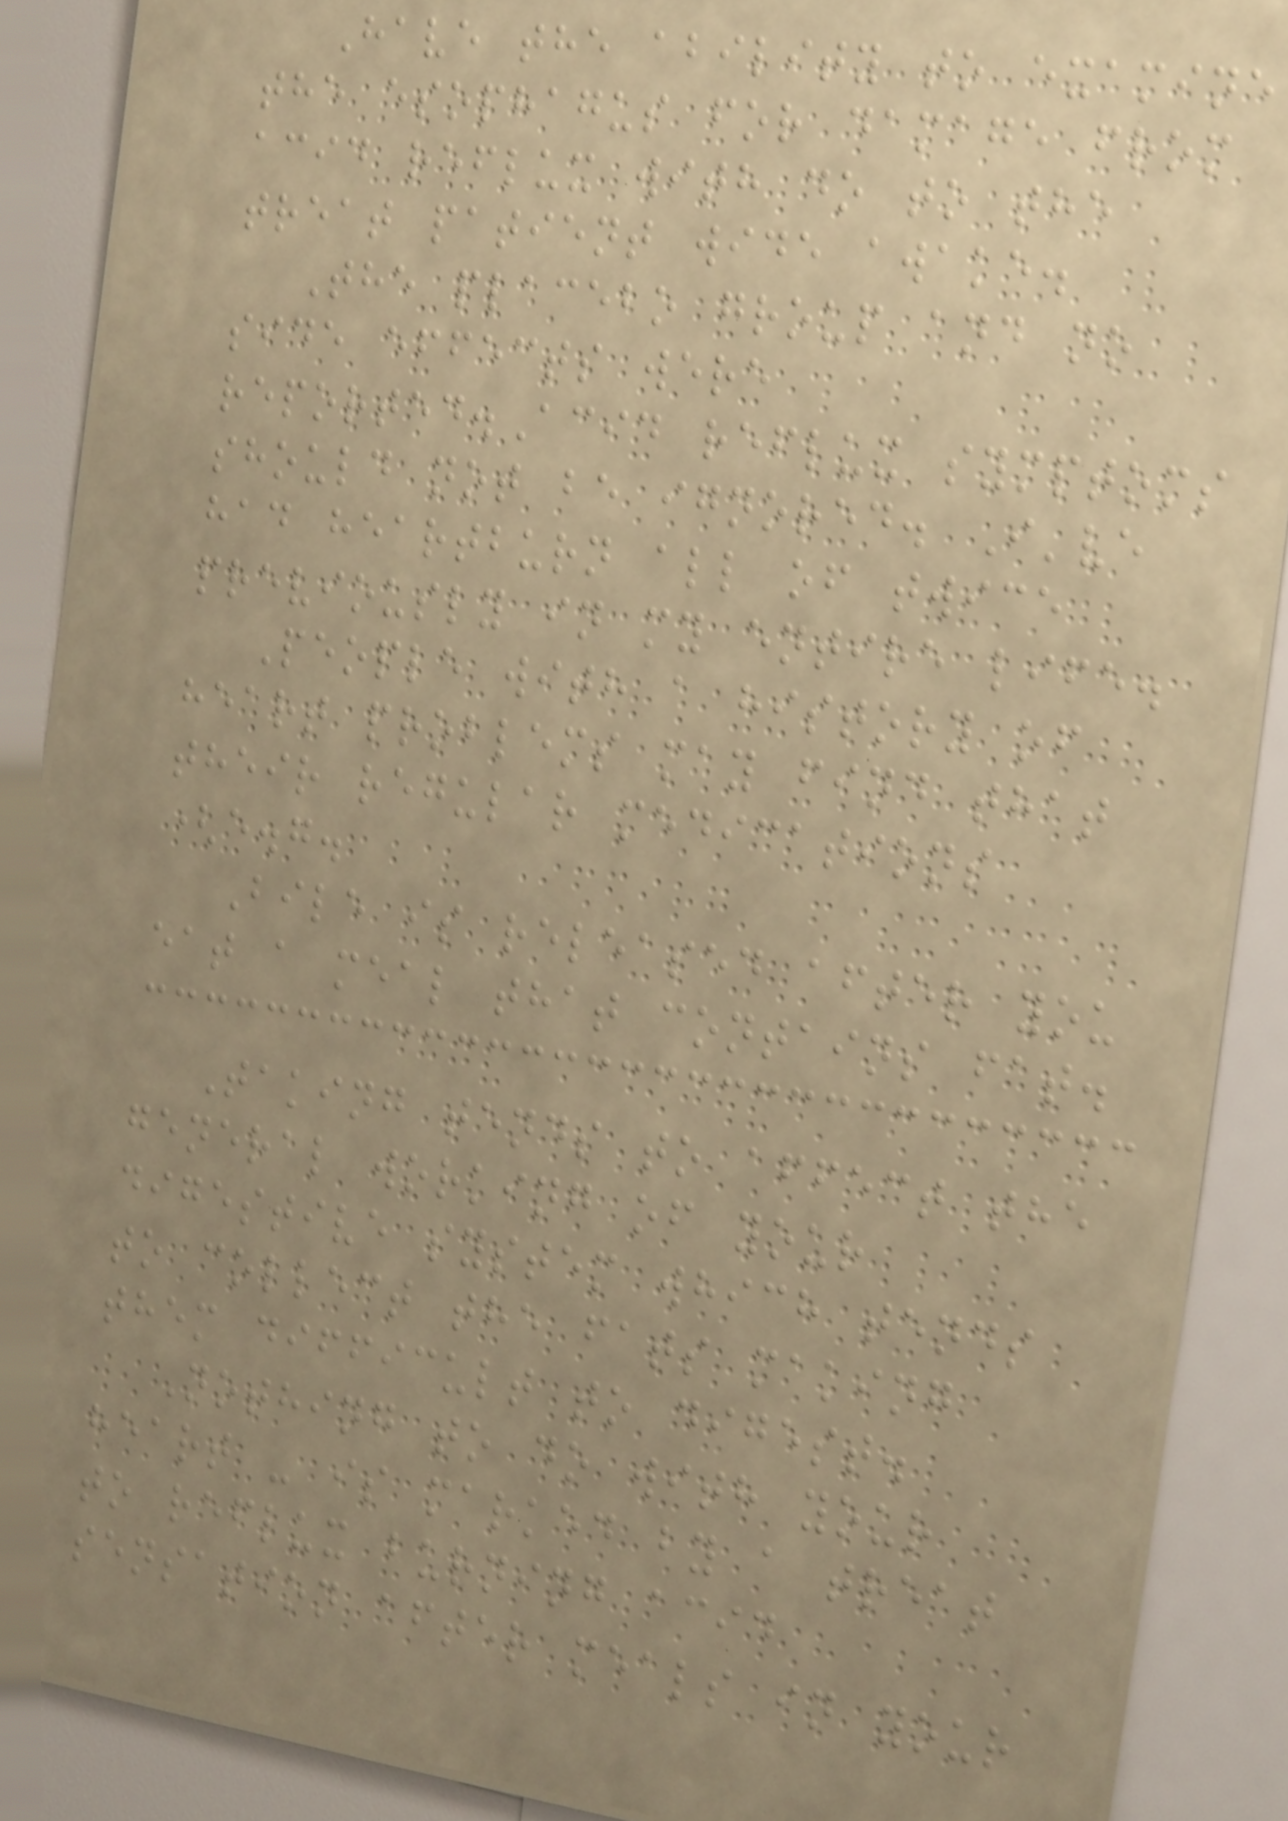Have the ability to examine
the esophagus for damage from
acid reflux with do to the
treat patient wide awake.
The placebo group and no
side effects were
reported.Acid reflux symptoms
should not be ignored. I've
had heartburn all of twice
previously in my entire life.
People with a history of
heart problems may find that
their regular medications
(e.g.
Bile is released after you
eat a meal that contains fat.
Taking tends to affect the
general working of your
digestive system which tends
to collect the fats making
them difficult to digest.
Nothing to do with your
heart - is marked by a treat
to reflux burning acid
sensation after meals in your
